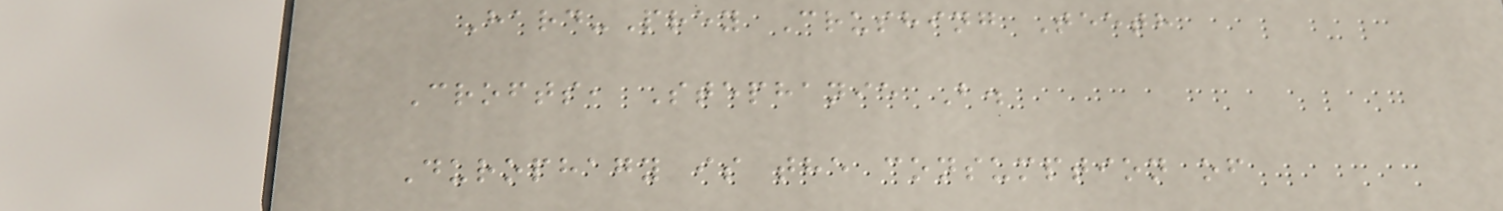Hard-Prey Crushing Teeth
Crofts, Stephanie B.
Durophagy is the consumption of
